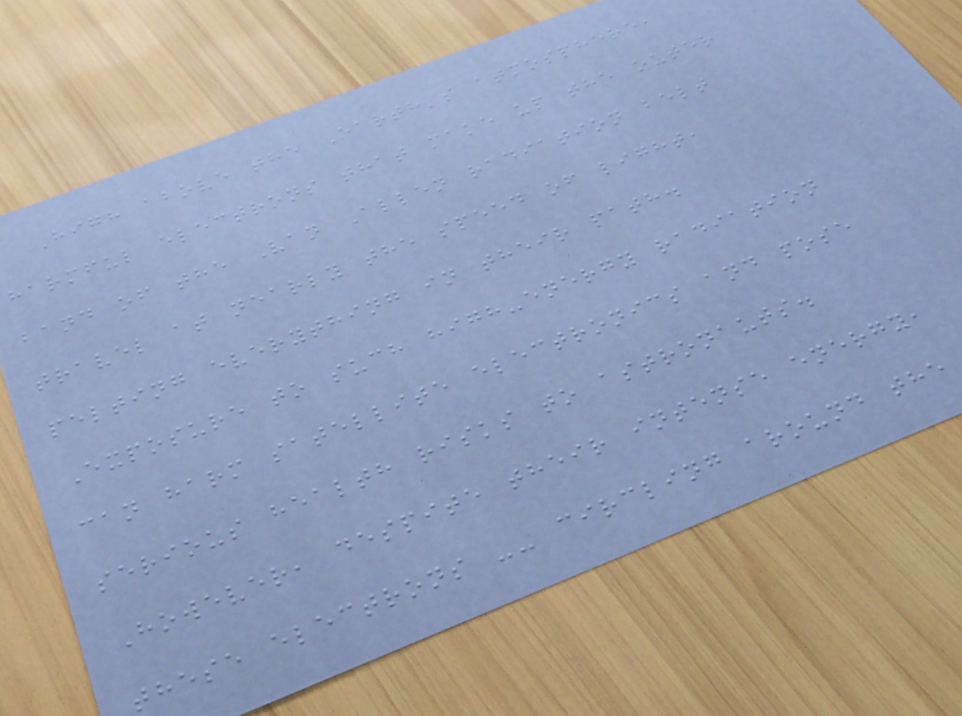High above the Earth's atmosphere,
harmful electrons that make up the outer
band of the Van Allen radiation belt
travel at nearly the speed of light,
pelting everything in their path.
Exposure to such high-energy radiation
can harm satellite electronics and pose
serious health risks to astronauts.
However, despite their intense energy,
these electrons -- circling around the
